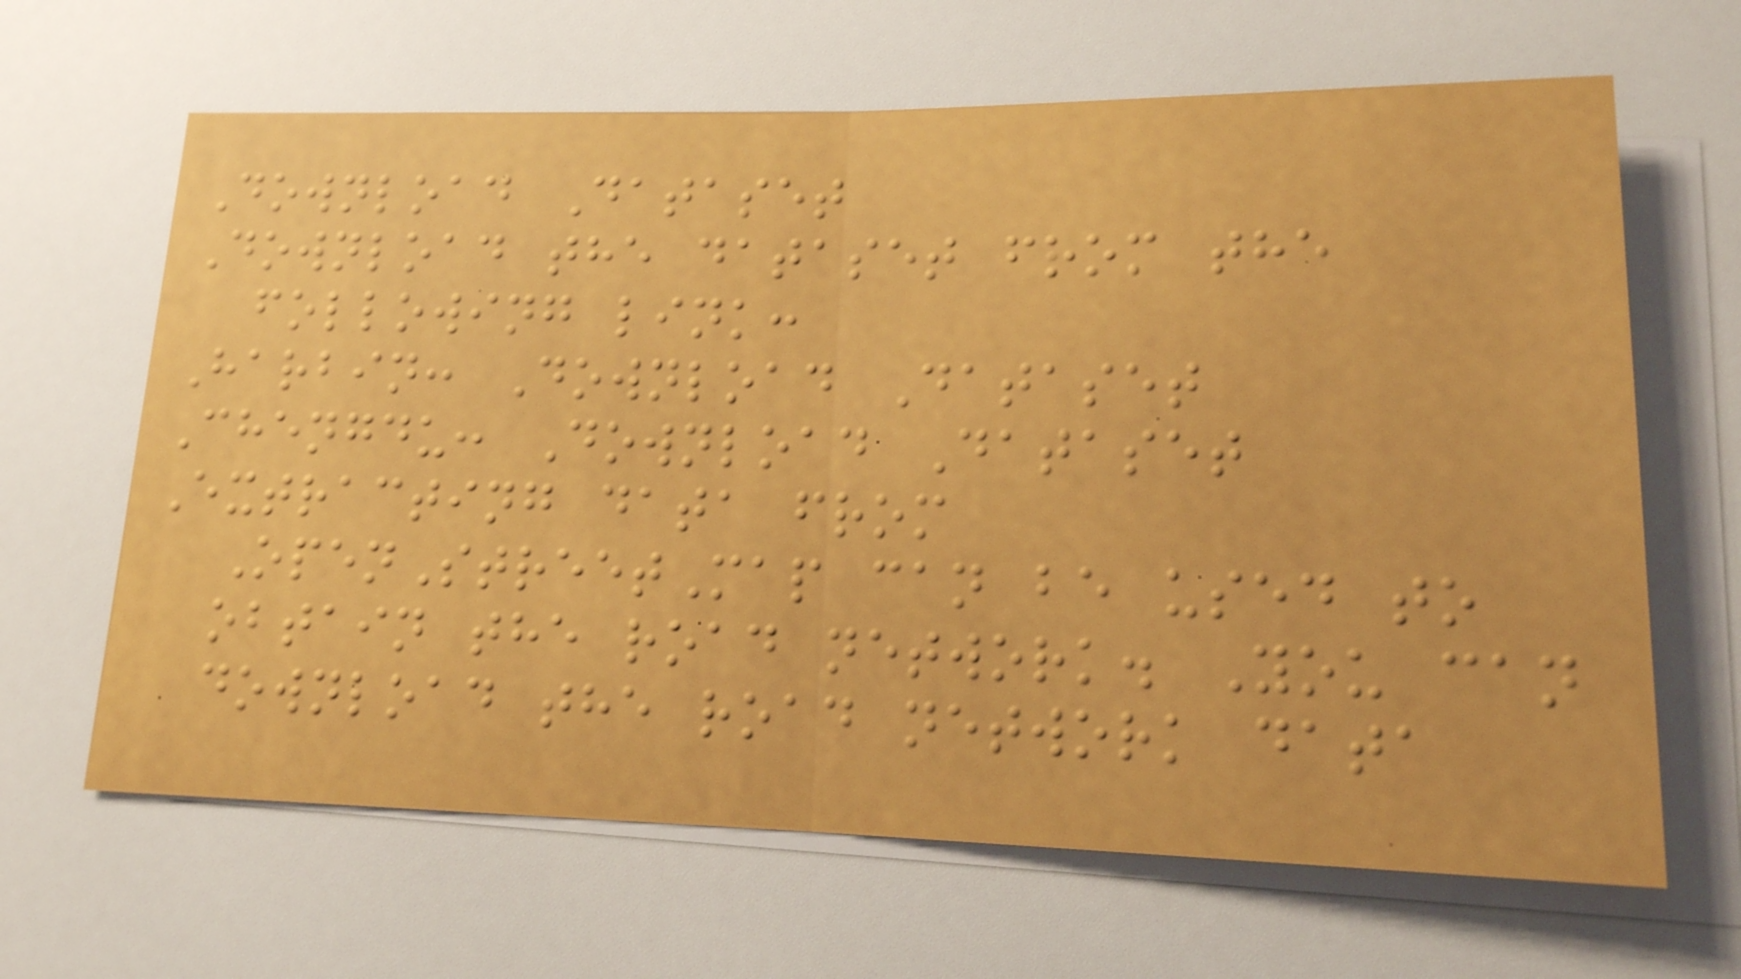Download Dataset
Download the dataset from the
following link:
Harbin: Download Dataset
Chengdu: Download Dataset
Extracting data from
OpenStreetMap can be used to
obtain the road network. You can
download the road network data
